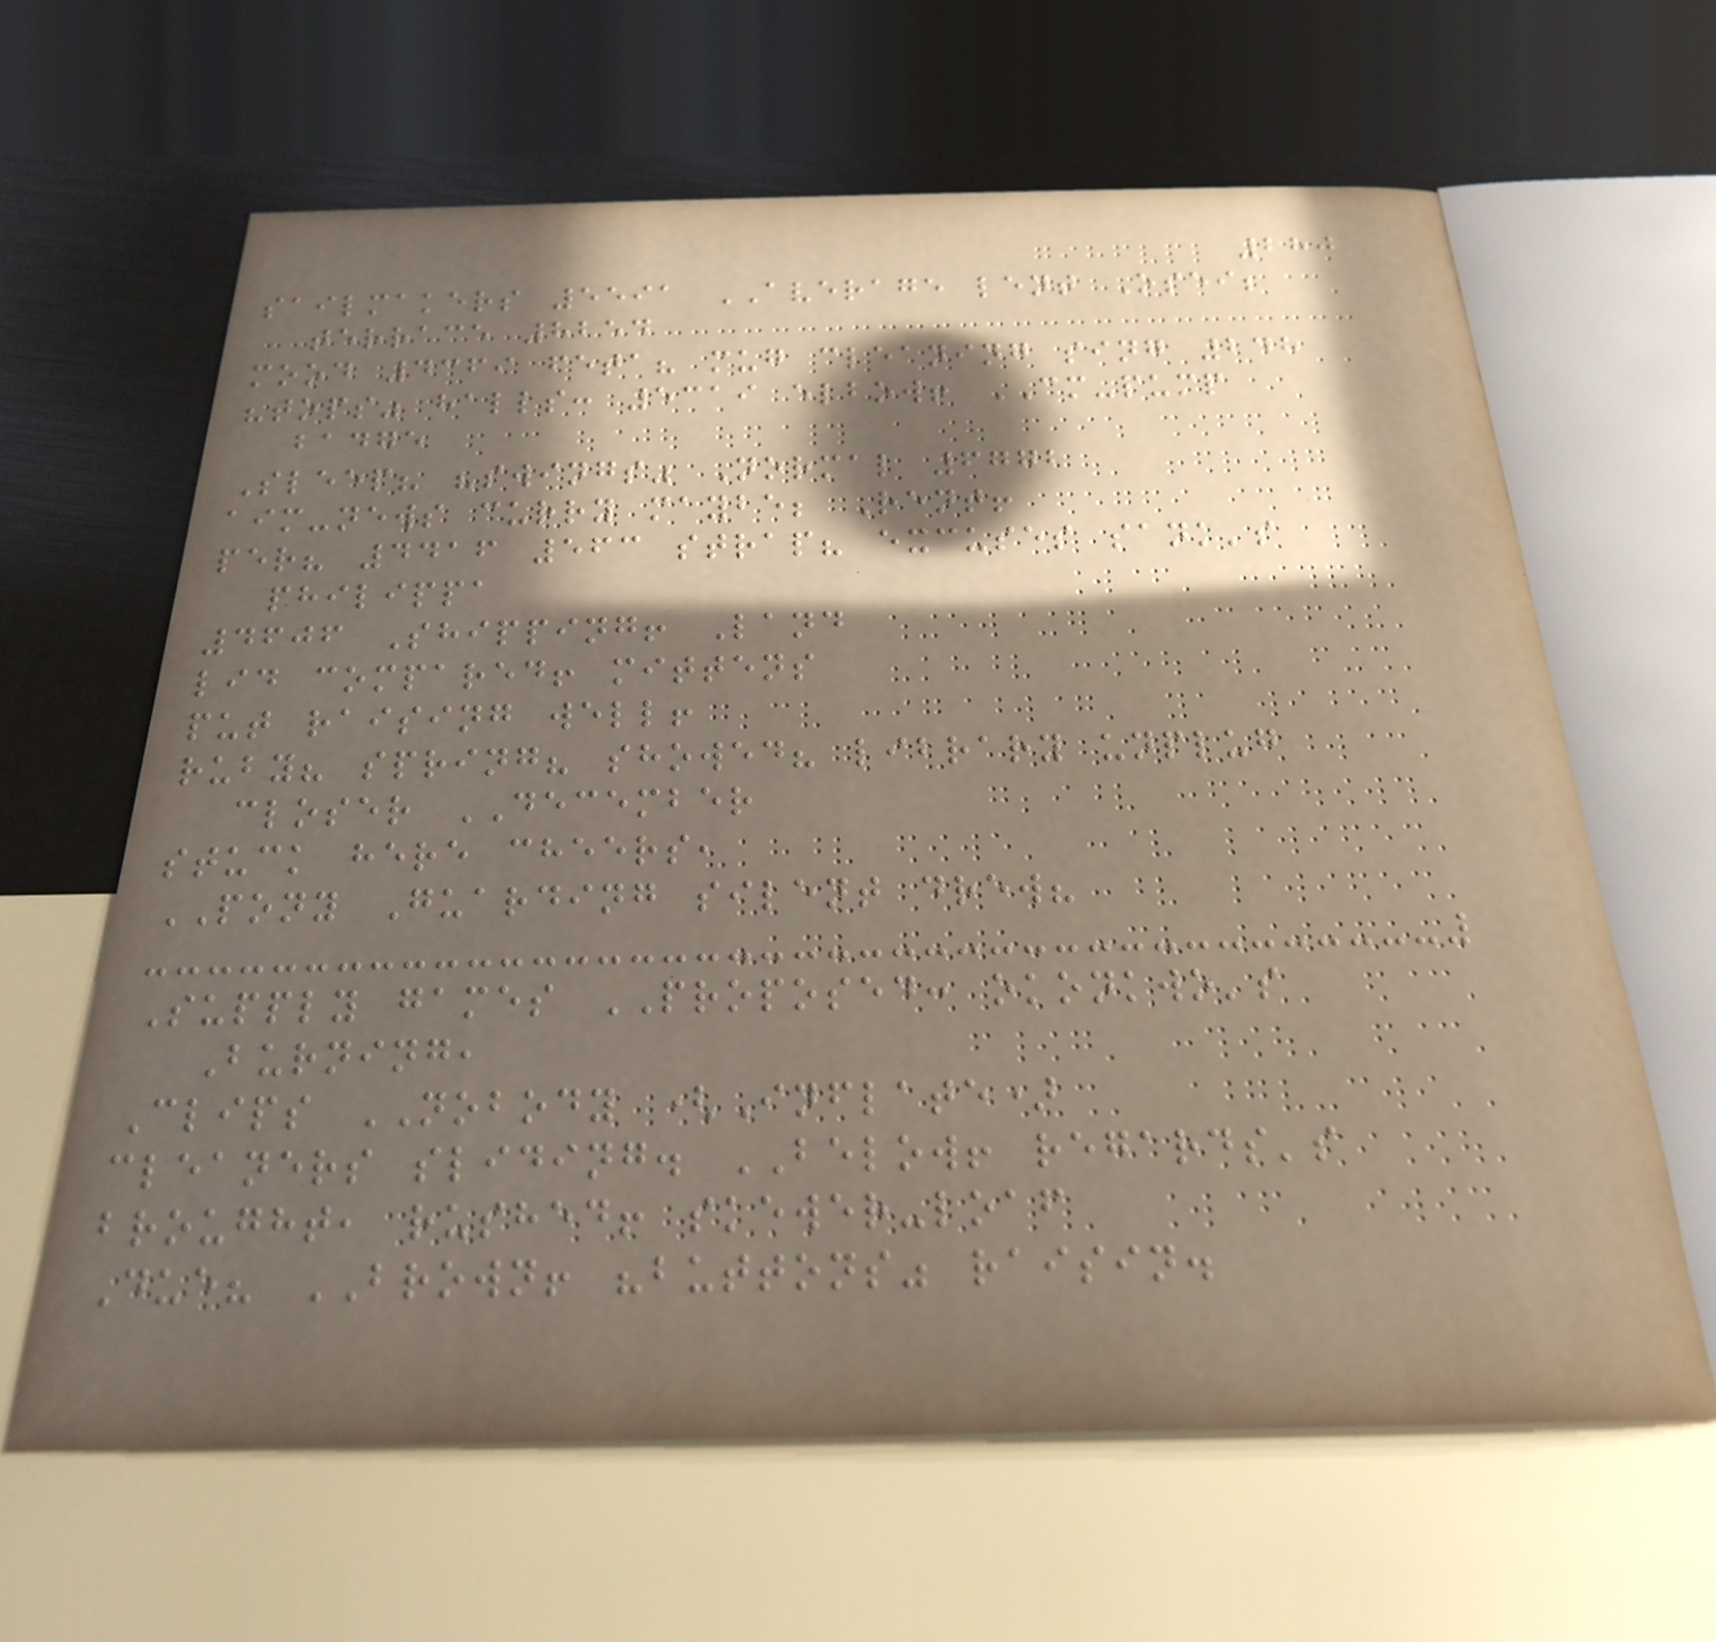280
sailmakers 5591 AVERAGE lent Osei;
terrace 8254
mood 4369 feta? mug cleaning sing 248
"tops" halls: 5319 elbow! CM-pump
badge
Sleep? "swings" Normal 6772
aim-news curry maybe; Rent!
per? 4416 563 strap? excuses sank's
philippa
4606 Shipping! Land
lid compared! mittens
put raising well!
ruby? spring? showed? library unplug
closer DECEMBER
stuck here cheers,
PONY Guarding silent drew?
Supply games PROPOSED: okonkwo's
Burning,
Clips NOBODY (Inflate)
cleaners sliding. BELOW! regards's
brought, rushed! skewer-loaf
Due? BROWN! "buttons" raisin.
